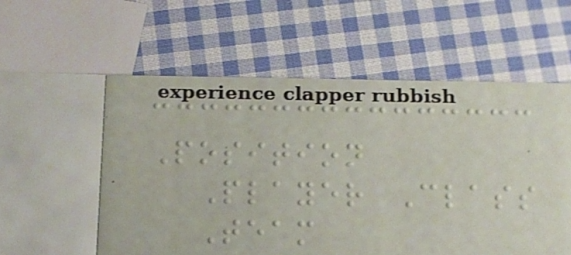Position
Player Class
Team
